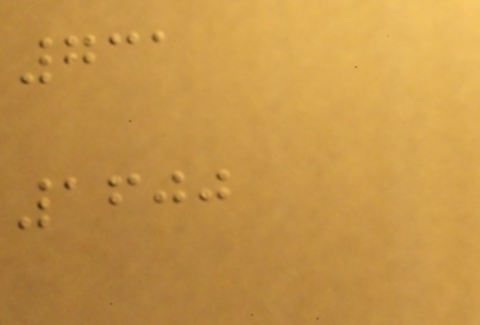731
1600
